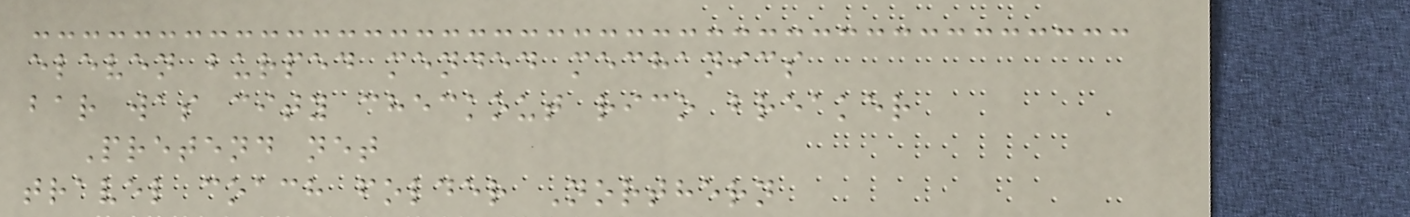eleven burped mended mechanics
bar was city checkout rico breaker
Pretend net
travel coach folder Northern
